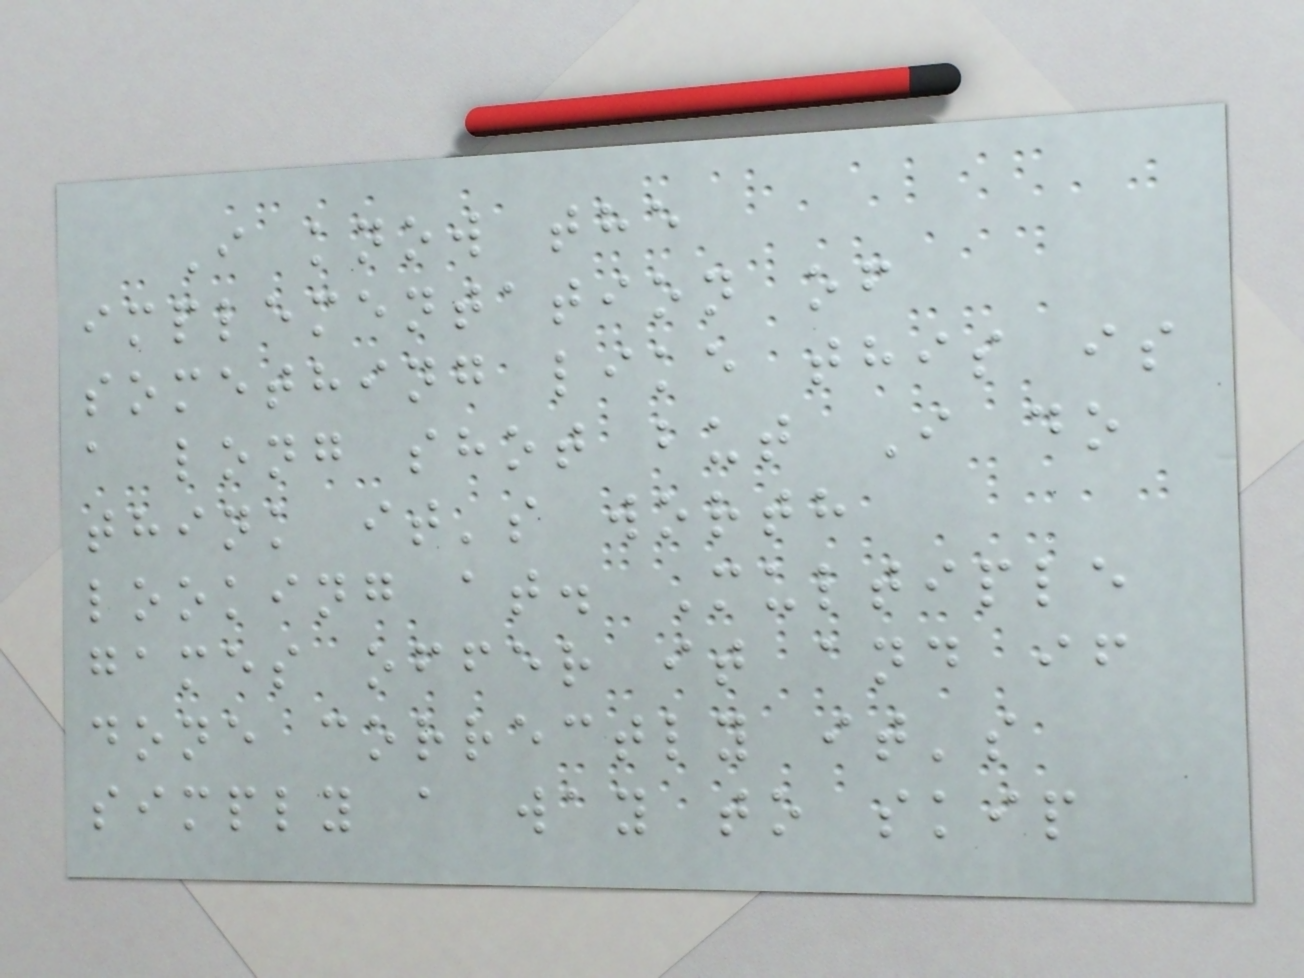I know the
implementation of
something like this is
a long shot but I do
think it's worth
looking at. Multiple
games offer it and if
done correctly it's
simply a way to skip
